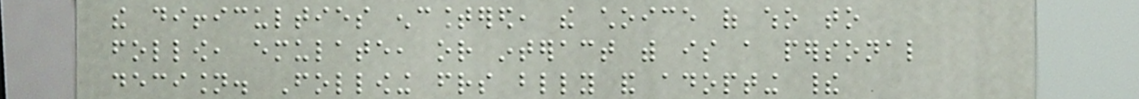the difficulties encountered, the choice of who to
follow, emulate, or interact with is a personal
decision. Following friends blindly and adopting their
